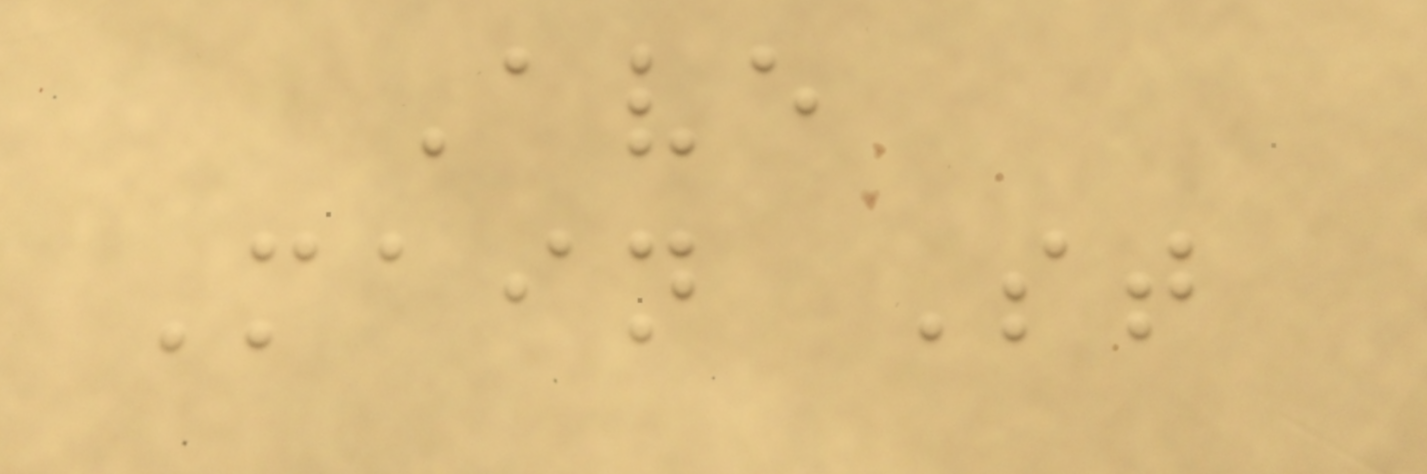Ave
Main St
